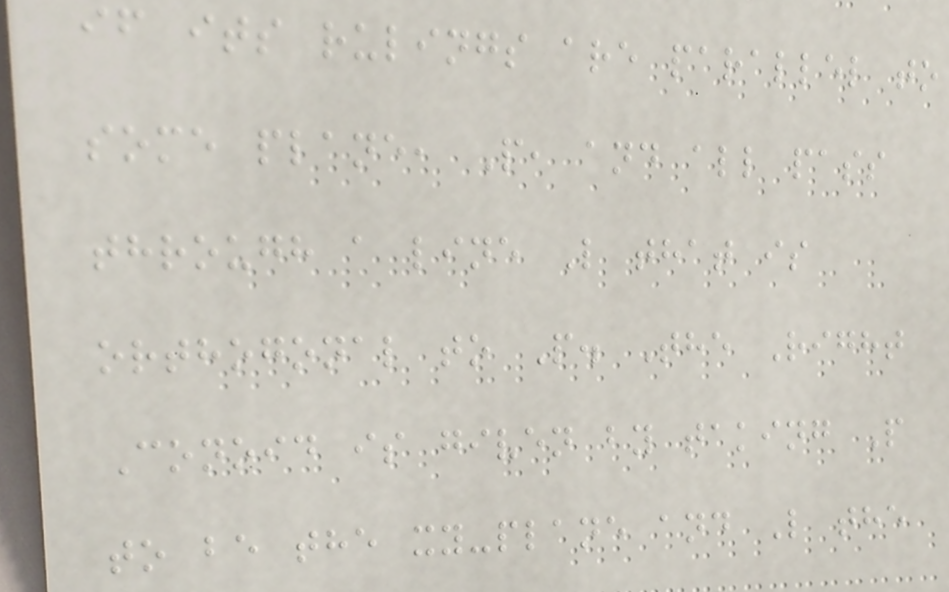if its rulings are parallel to
some plane, P, and all pass
through a line L that is
orthogonal to P. The Right
Conoid is given by taking P
to be the xy-plane and L the
